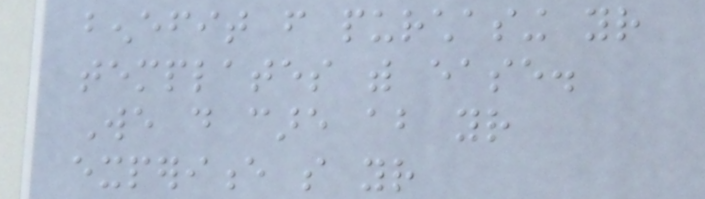benefit from purchasing your
templates with ease.
We do care about your
experience so your
